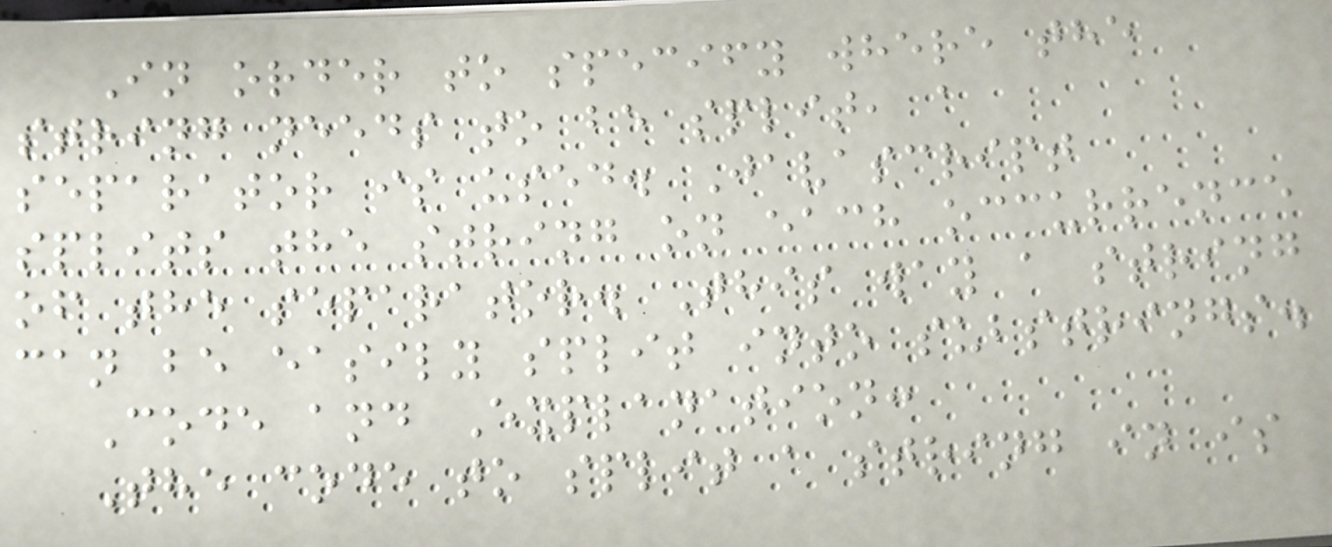In order to specify where the
string needs to be split, a
separator is used. Javascript
splits the string on each occurrence
of the separator. This way a string
can be easily split into substrings.
Code and Explanation:
The code to split a string in is
